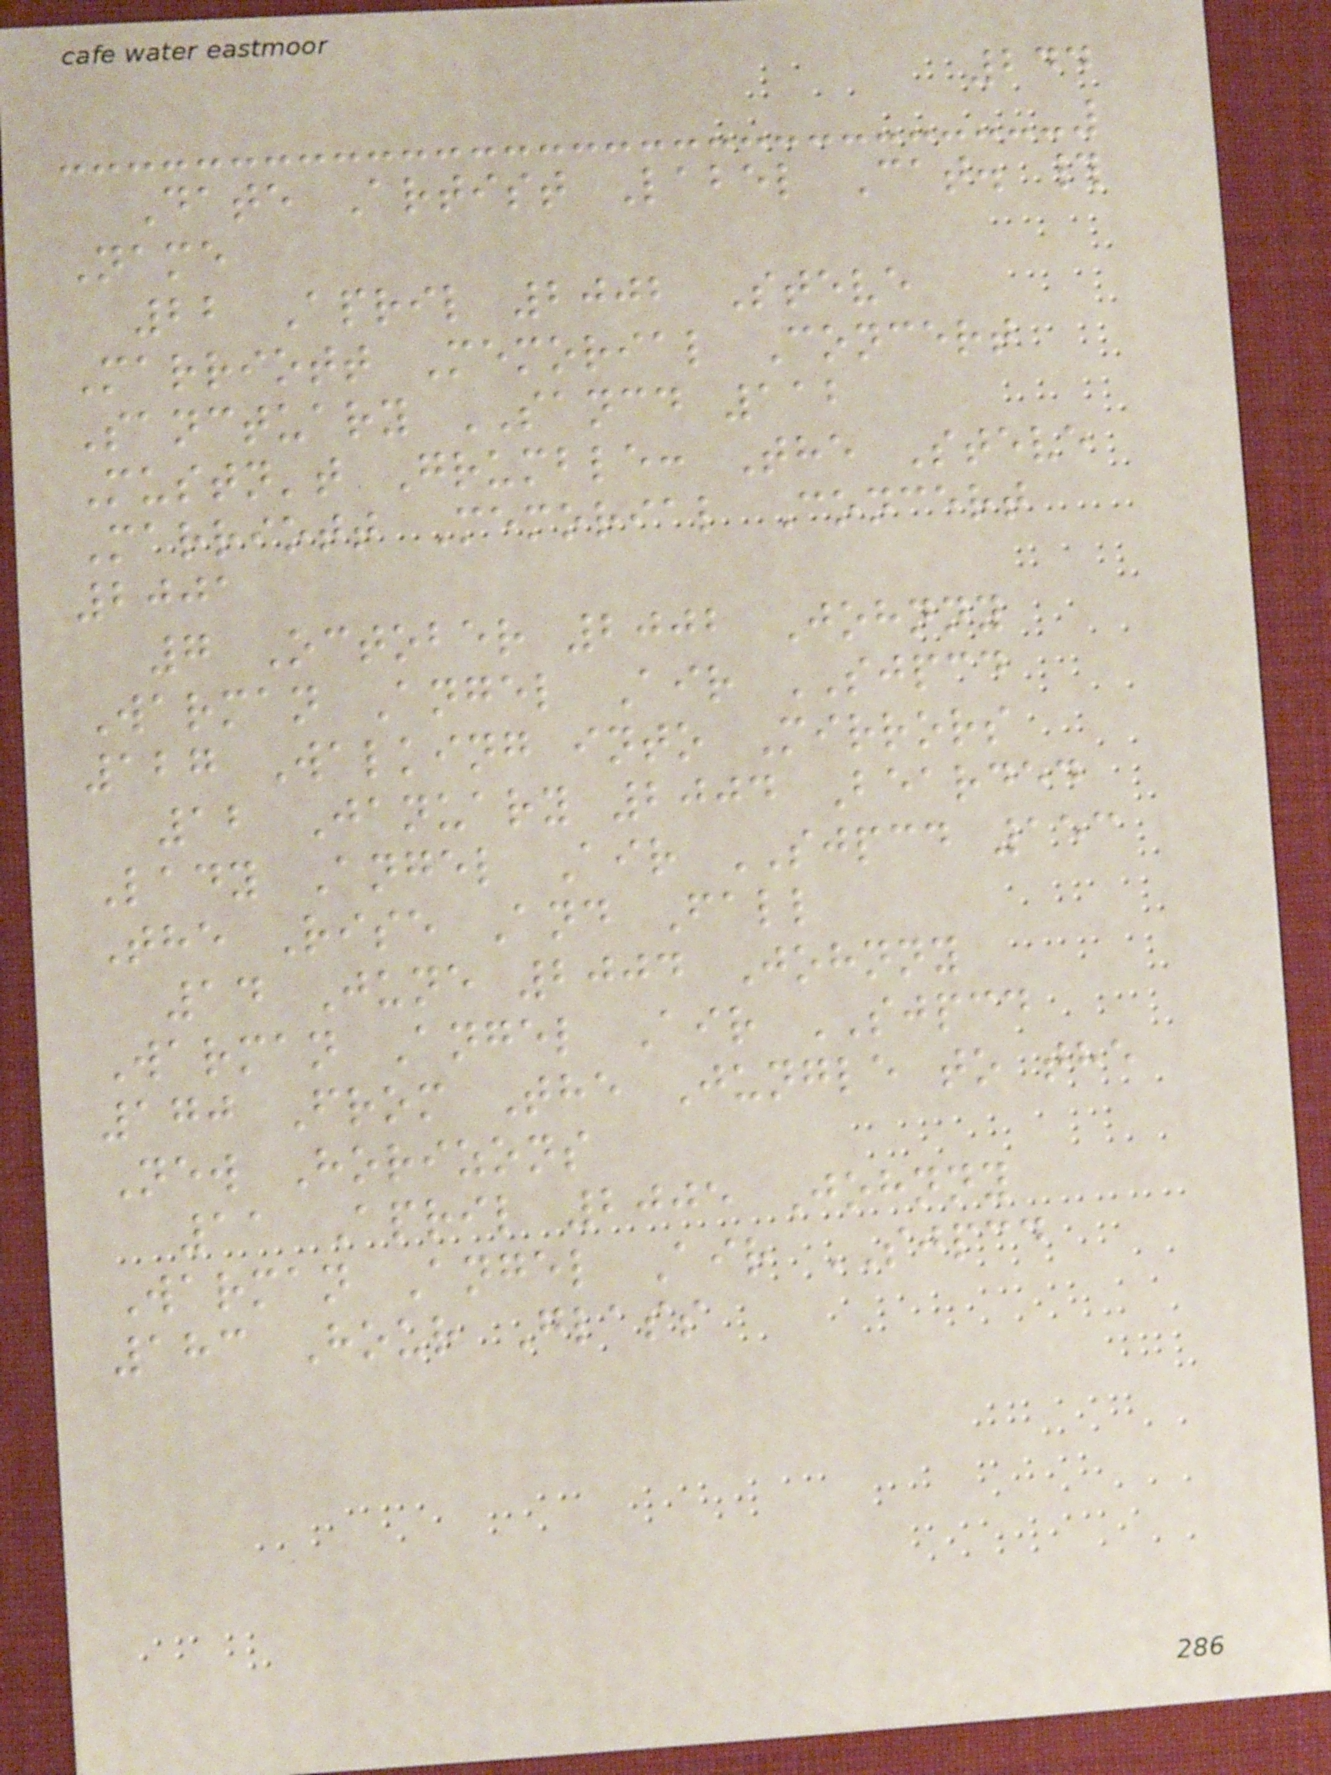244
Date Artist Label Cat. #
Name
22 April 2002 Steve
Marriott Memorial Concert
Sanctuary SANCD 112
Mustn't Grumble: The Steve
Marriott Memorial Concert
2001
7 October 2002 Johnny
Warman Angel Air SJPCD
127 Walking into Mirrors
12 January 2004 Bearded
Lady Angel Air SJPCD 153
The Rise And Fall
14 June 2004 Johnny
Warman Angel Air SJPCD
170 From The Jungle to the
New Horizons
11 April 2005 Johnny
Warman Angel Air SJPCD
183 Hour Glass
